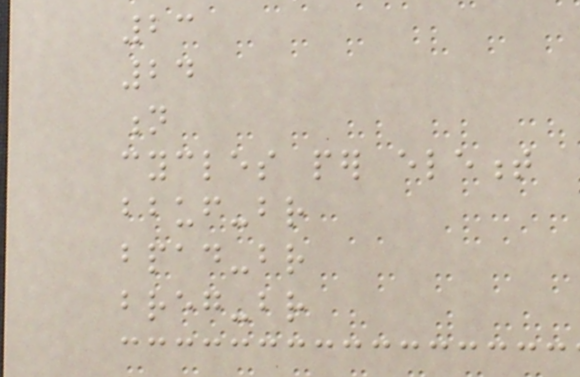23
24
n
cycles per element
bbuf-br
bpad-br
breg-br
